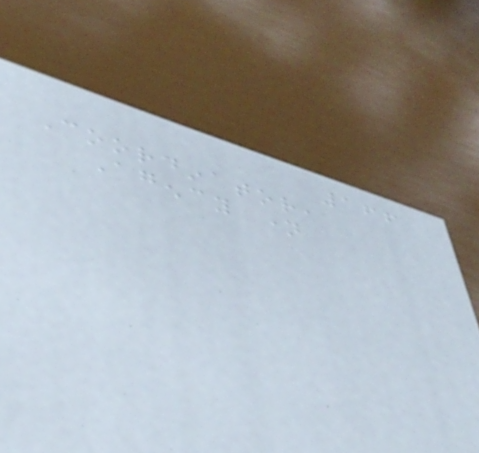166
Coordinator,
Agency name
